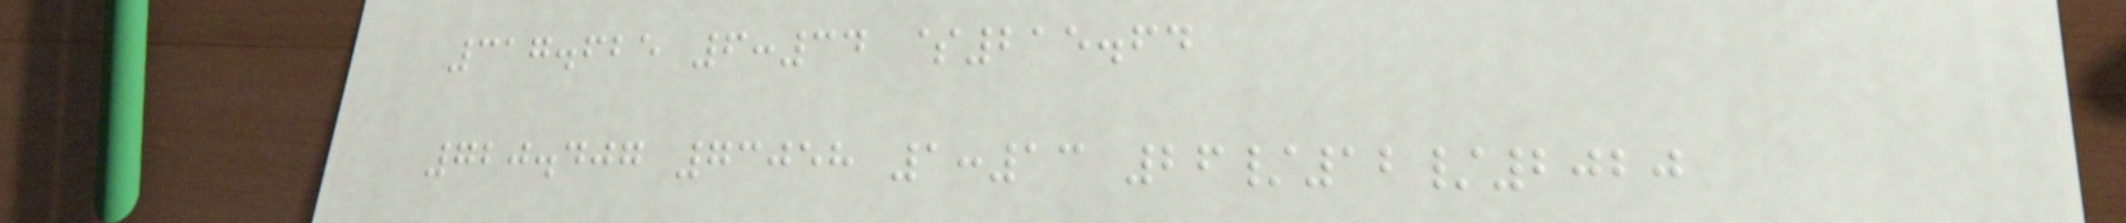317.625 6:34 $215.64
720.407 73058 1:13 26/12/2020
